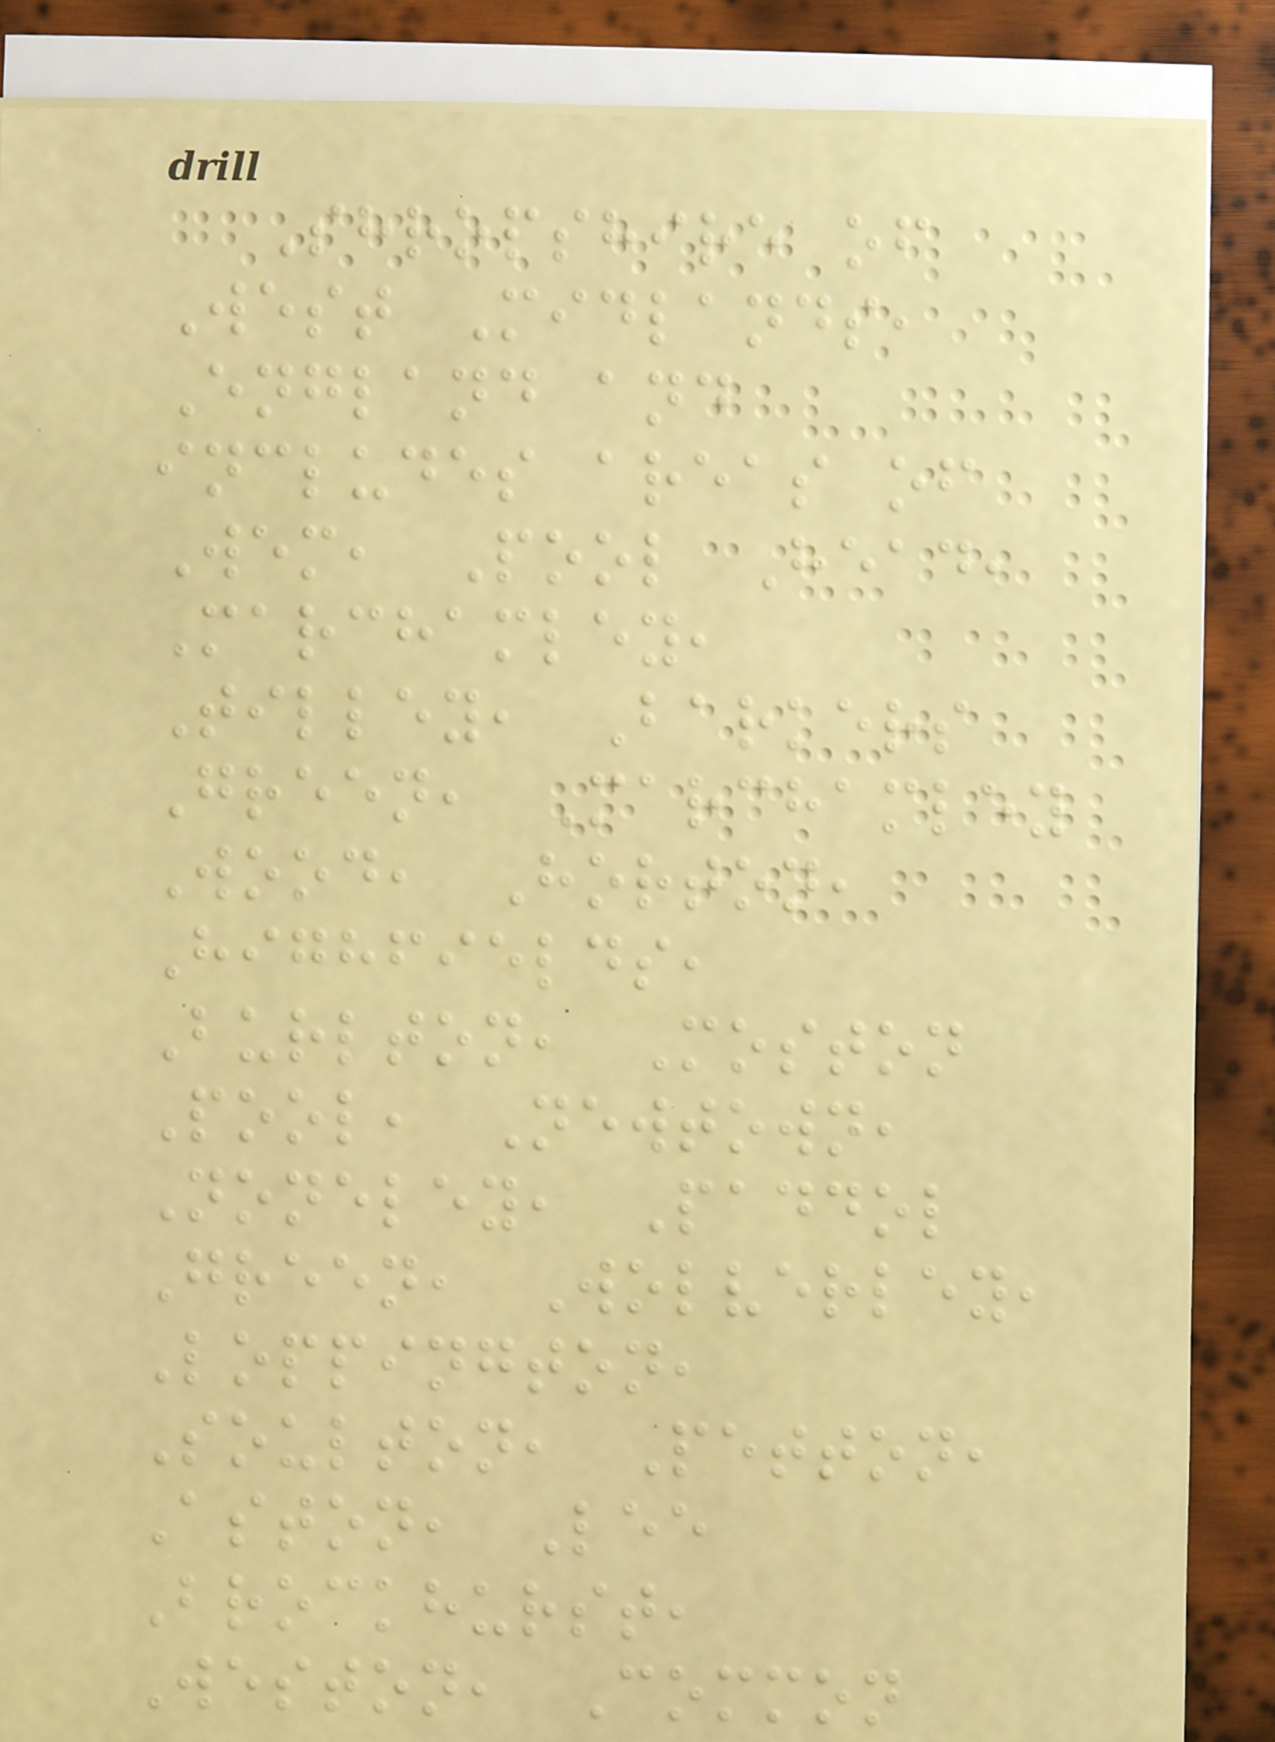Shropshire of
West Midlands,
England and
includes areas of
Wem, Pool Head,
Marchamley,
Tilley, Barkers
Green, Marchamley
Wood, Horton,
Highfields,
Burlton, Moston
Pool, Newtown,
Noneley, Paddol
Green, Wolverley,
Loppington,
Soulton, Petton,
Aston, Lee
Brockhurst,
Weston, Common
